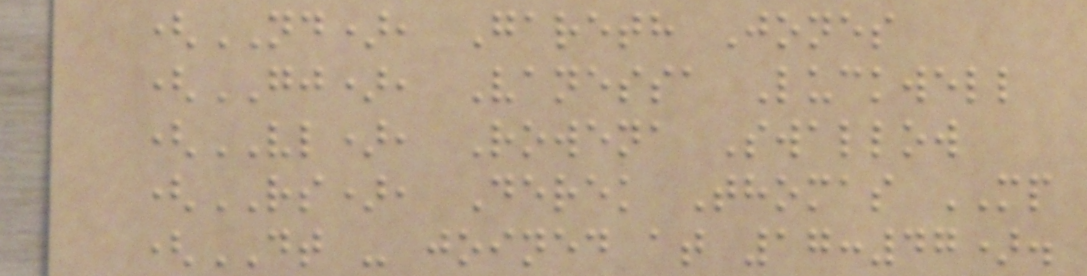(ND), Gareth Jones
(GJ), Vanessa Luckwell
(VL), Rowena Swallow
(RS), Derek Thomas MP
(DT - joined at 17:47).
